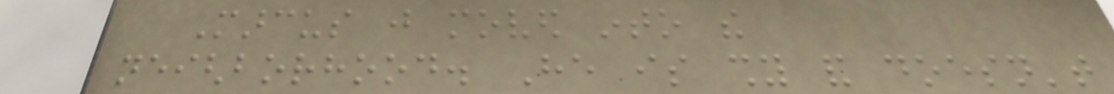Marcus just moved into the
neighborhood. He is shy and doesn't
